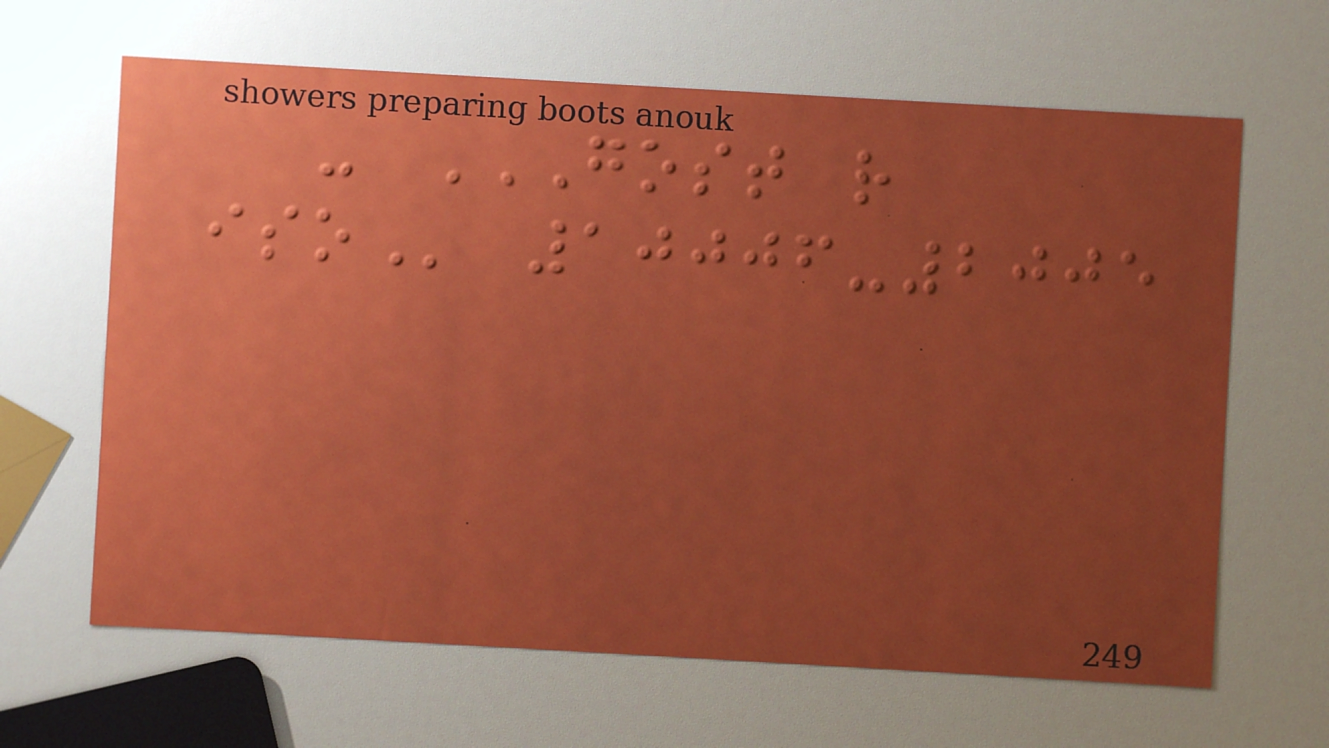- GOST R
ISO 10006-2005
